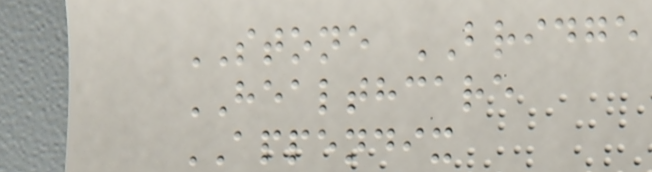STONE BRIDGE
HEALTHCARE
APPENDIX
